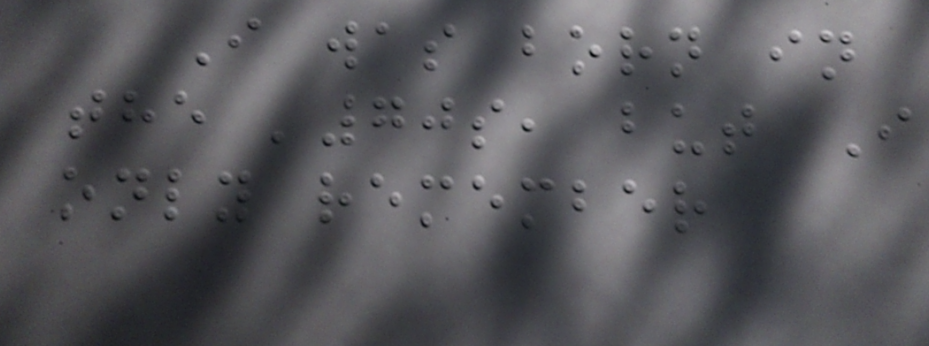I was born in
the '70s, but I
only remember
